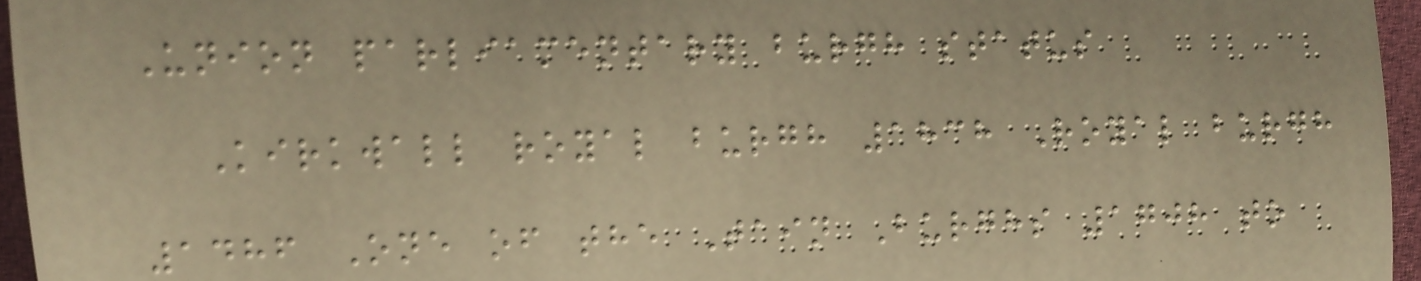Union parliamentary burgh status
Kirkwall royal burgh 1838 Royal burgh
1486 One of the Tain Burghs 1708 to
